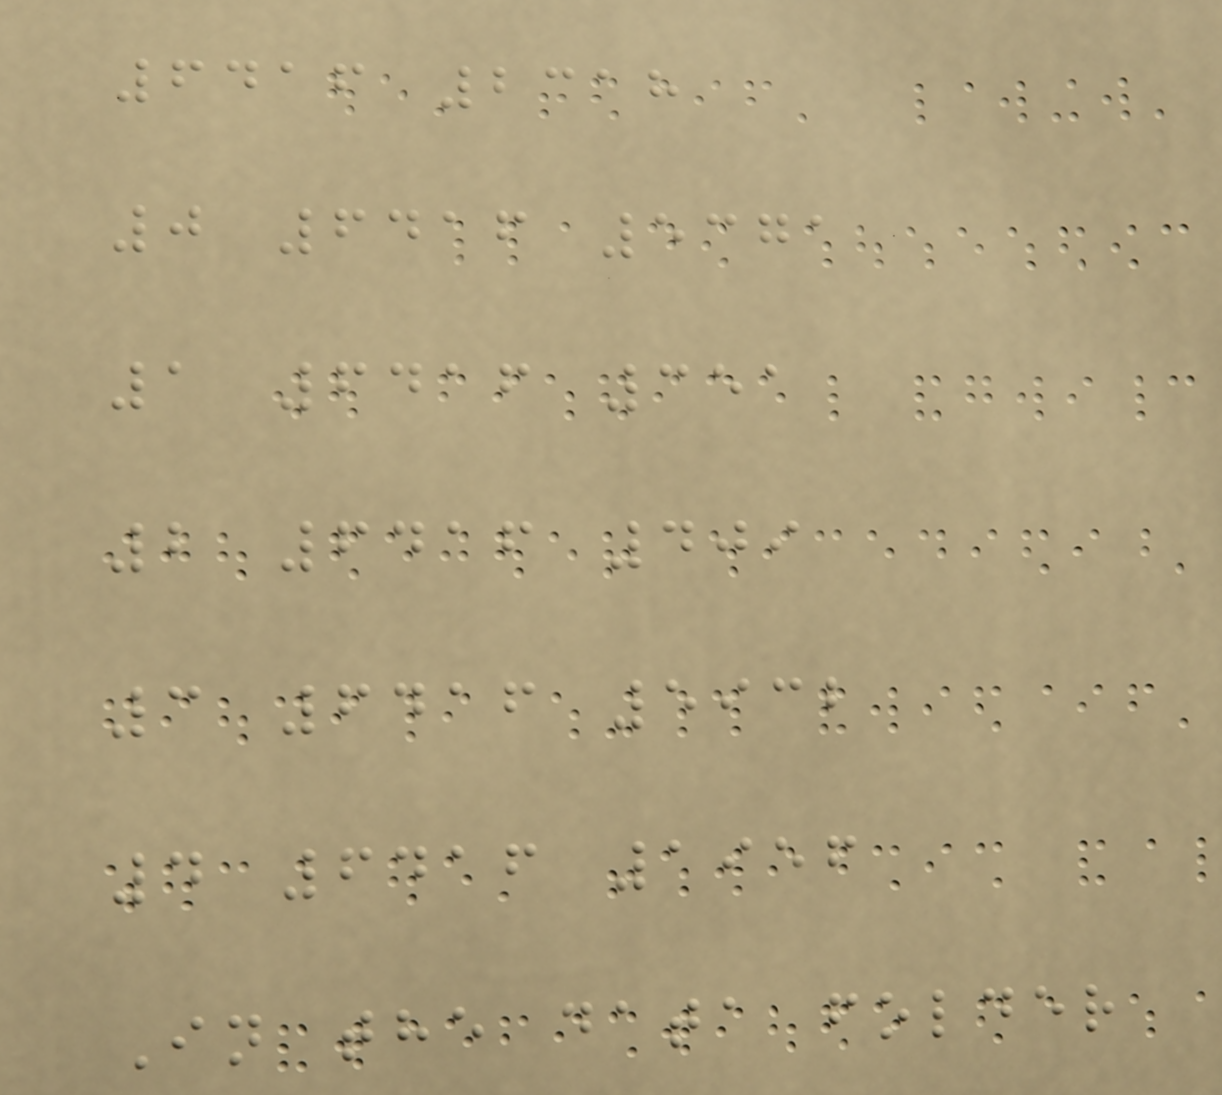6416 2318
0 6416 5371
1 6416 351
2 6416 409
3 6416 5932
4 6416 1956
In the data folder
